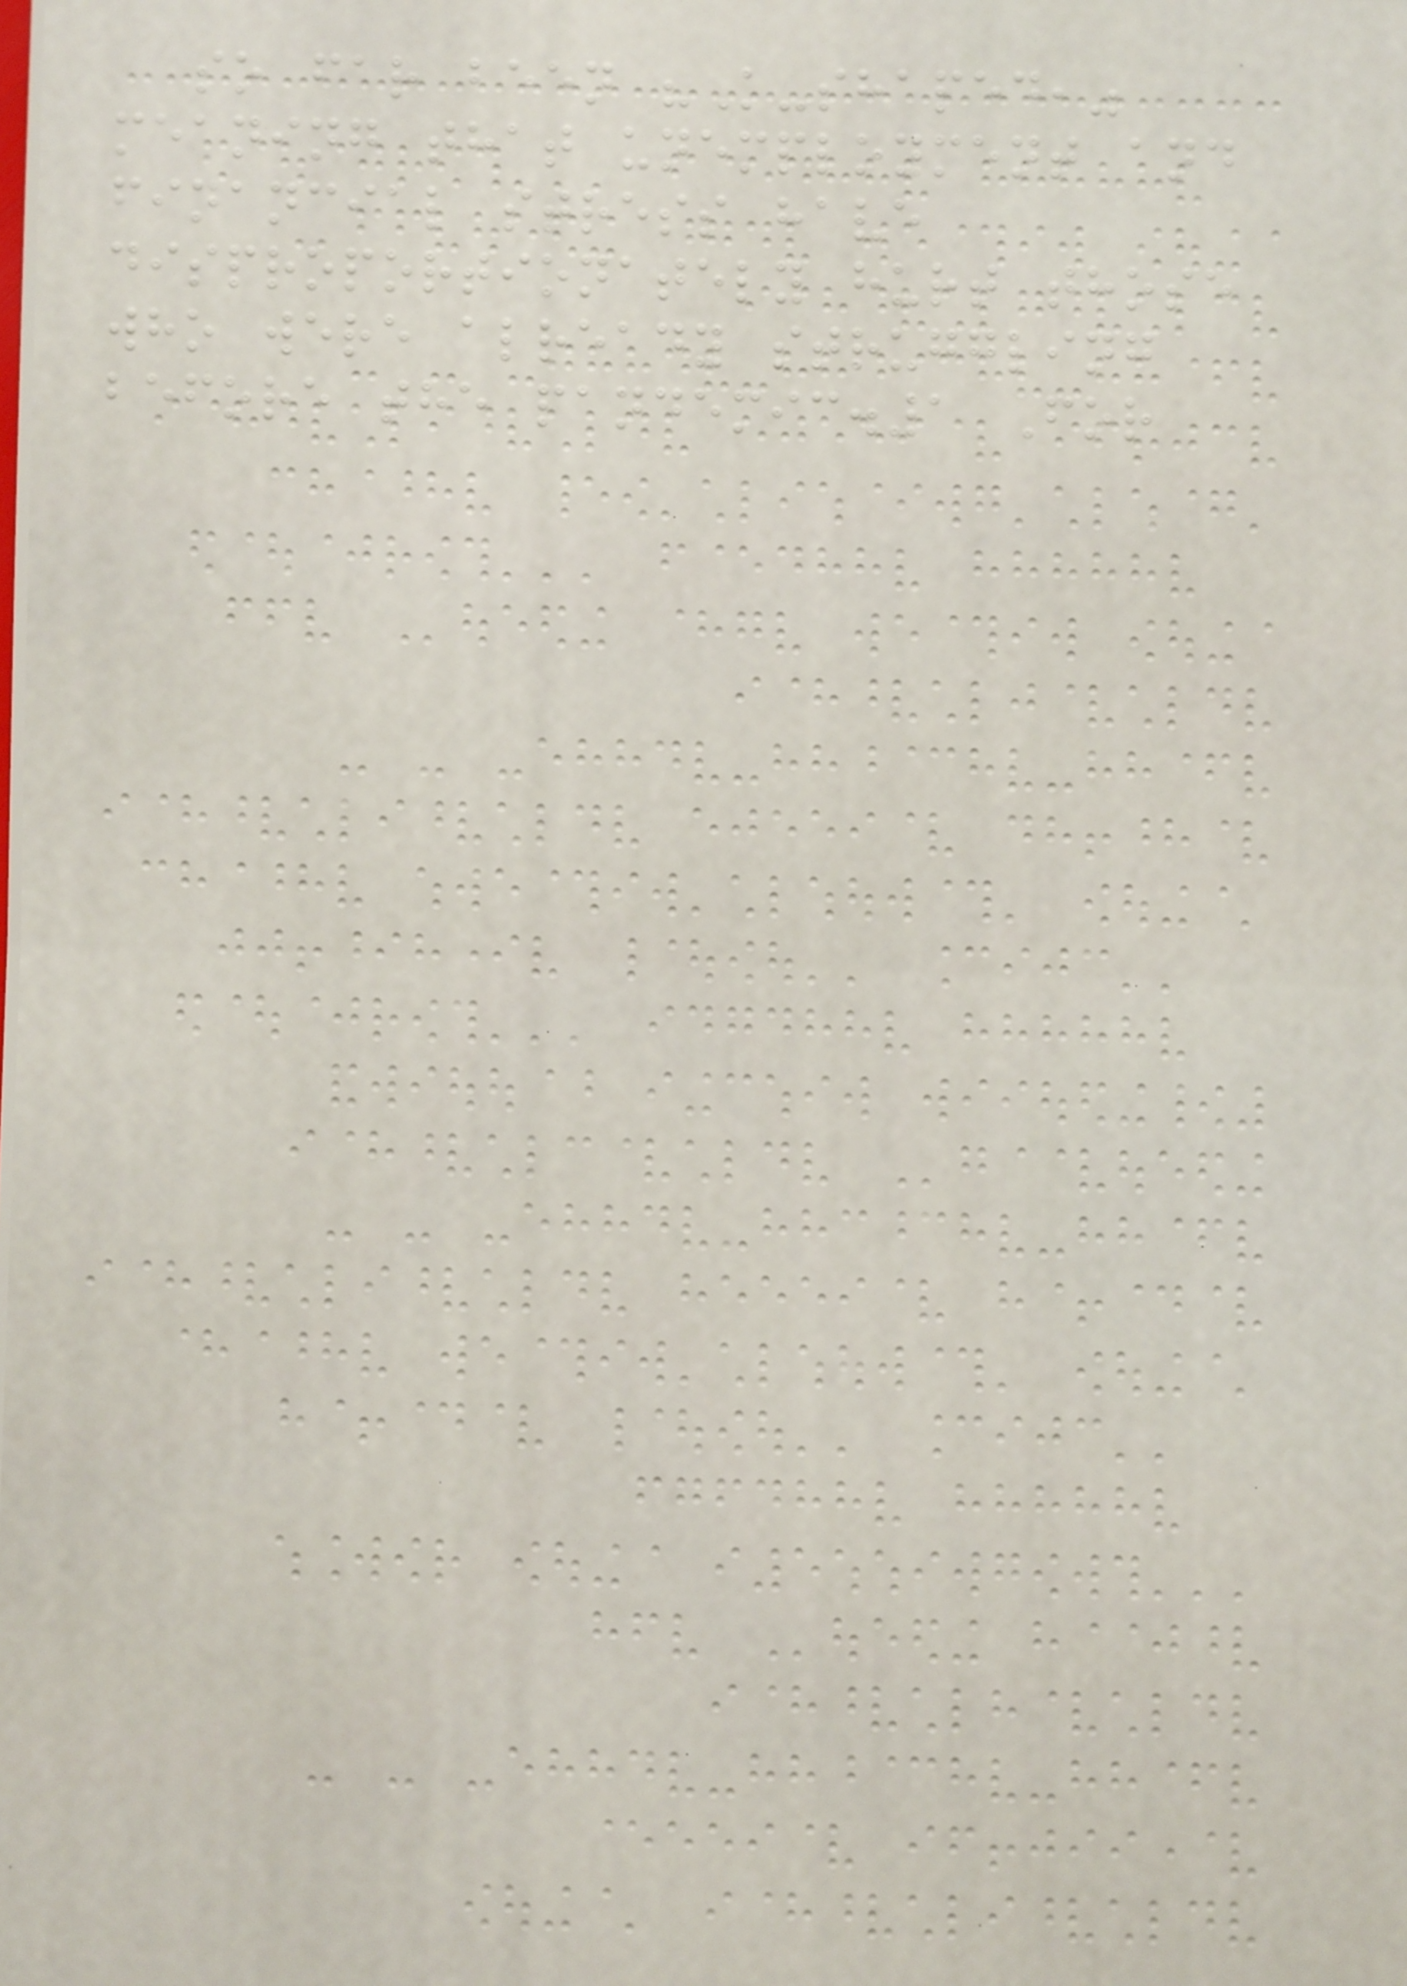so far been "K-shaped,"
meaning that unemployment and
financial stress have
disproportionately hurt those
who were already struggling
before the pandemic.1 For
